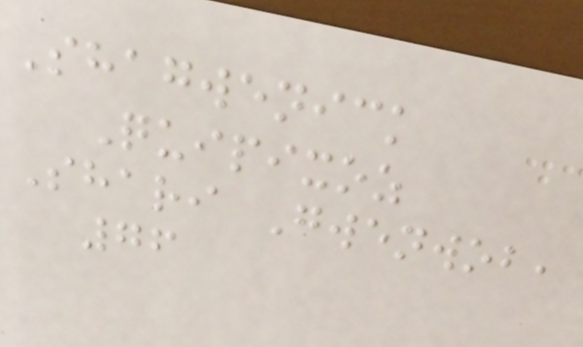Shagwenick
Quipixoz
Shari Gwenwob,
76
